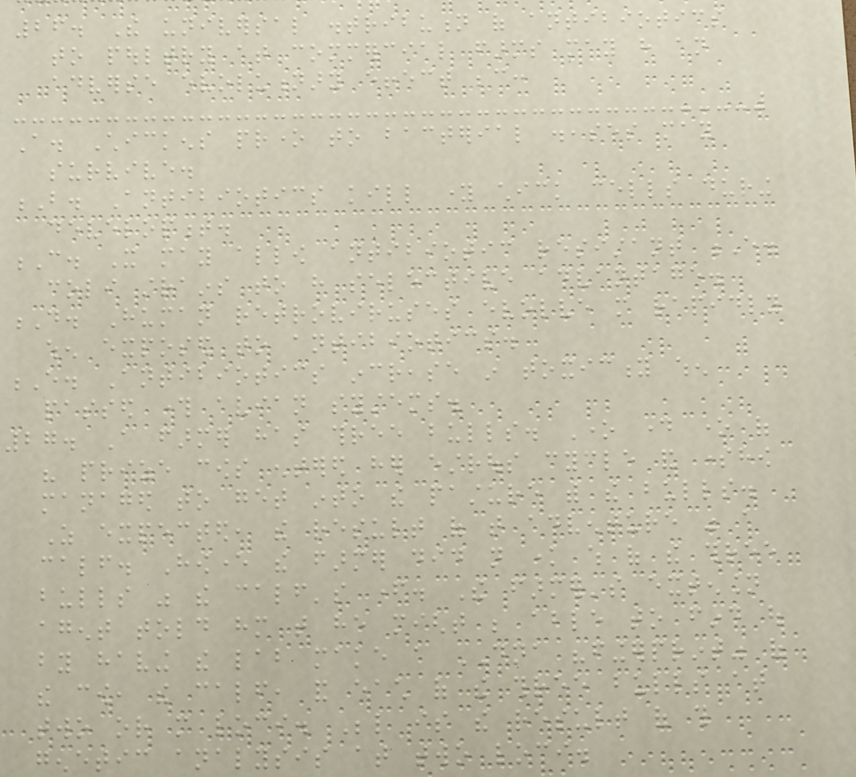26. The universal distribution of antibiotics
to poultry at commercial farms may have an
adverse evolutionary effect because:
A. Chickens prone to bacterial diseases may
survive.
B. Antibiotics kill young chick cells during
development.
C. It may allow antibiotic resistant E.
coli strains to have selective advantage.
D. Human retroviruses evolve more rapidly
when exposed to antibiotics.
E. Antibiotics increase in toxicity when
passed through avian systems.
27. A farmer has three bulls. One day one of
his prize cows entered her estrous cycle and somehow
managed to get into the pasture with the bulls.
As expected, the result of that adventure was a
calf. However the farmer did not know which of the three
bulls was the calf's father. The farmer's extension
agent told him that he might be able to find out
by having the lab make a DNA "fingerprint" of
the cow, the calf, and each of the three bulls at
two or more loci. Below is the result of this
genetic analysis at two loci.
